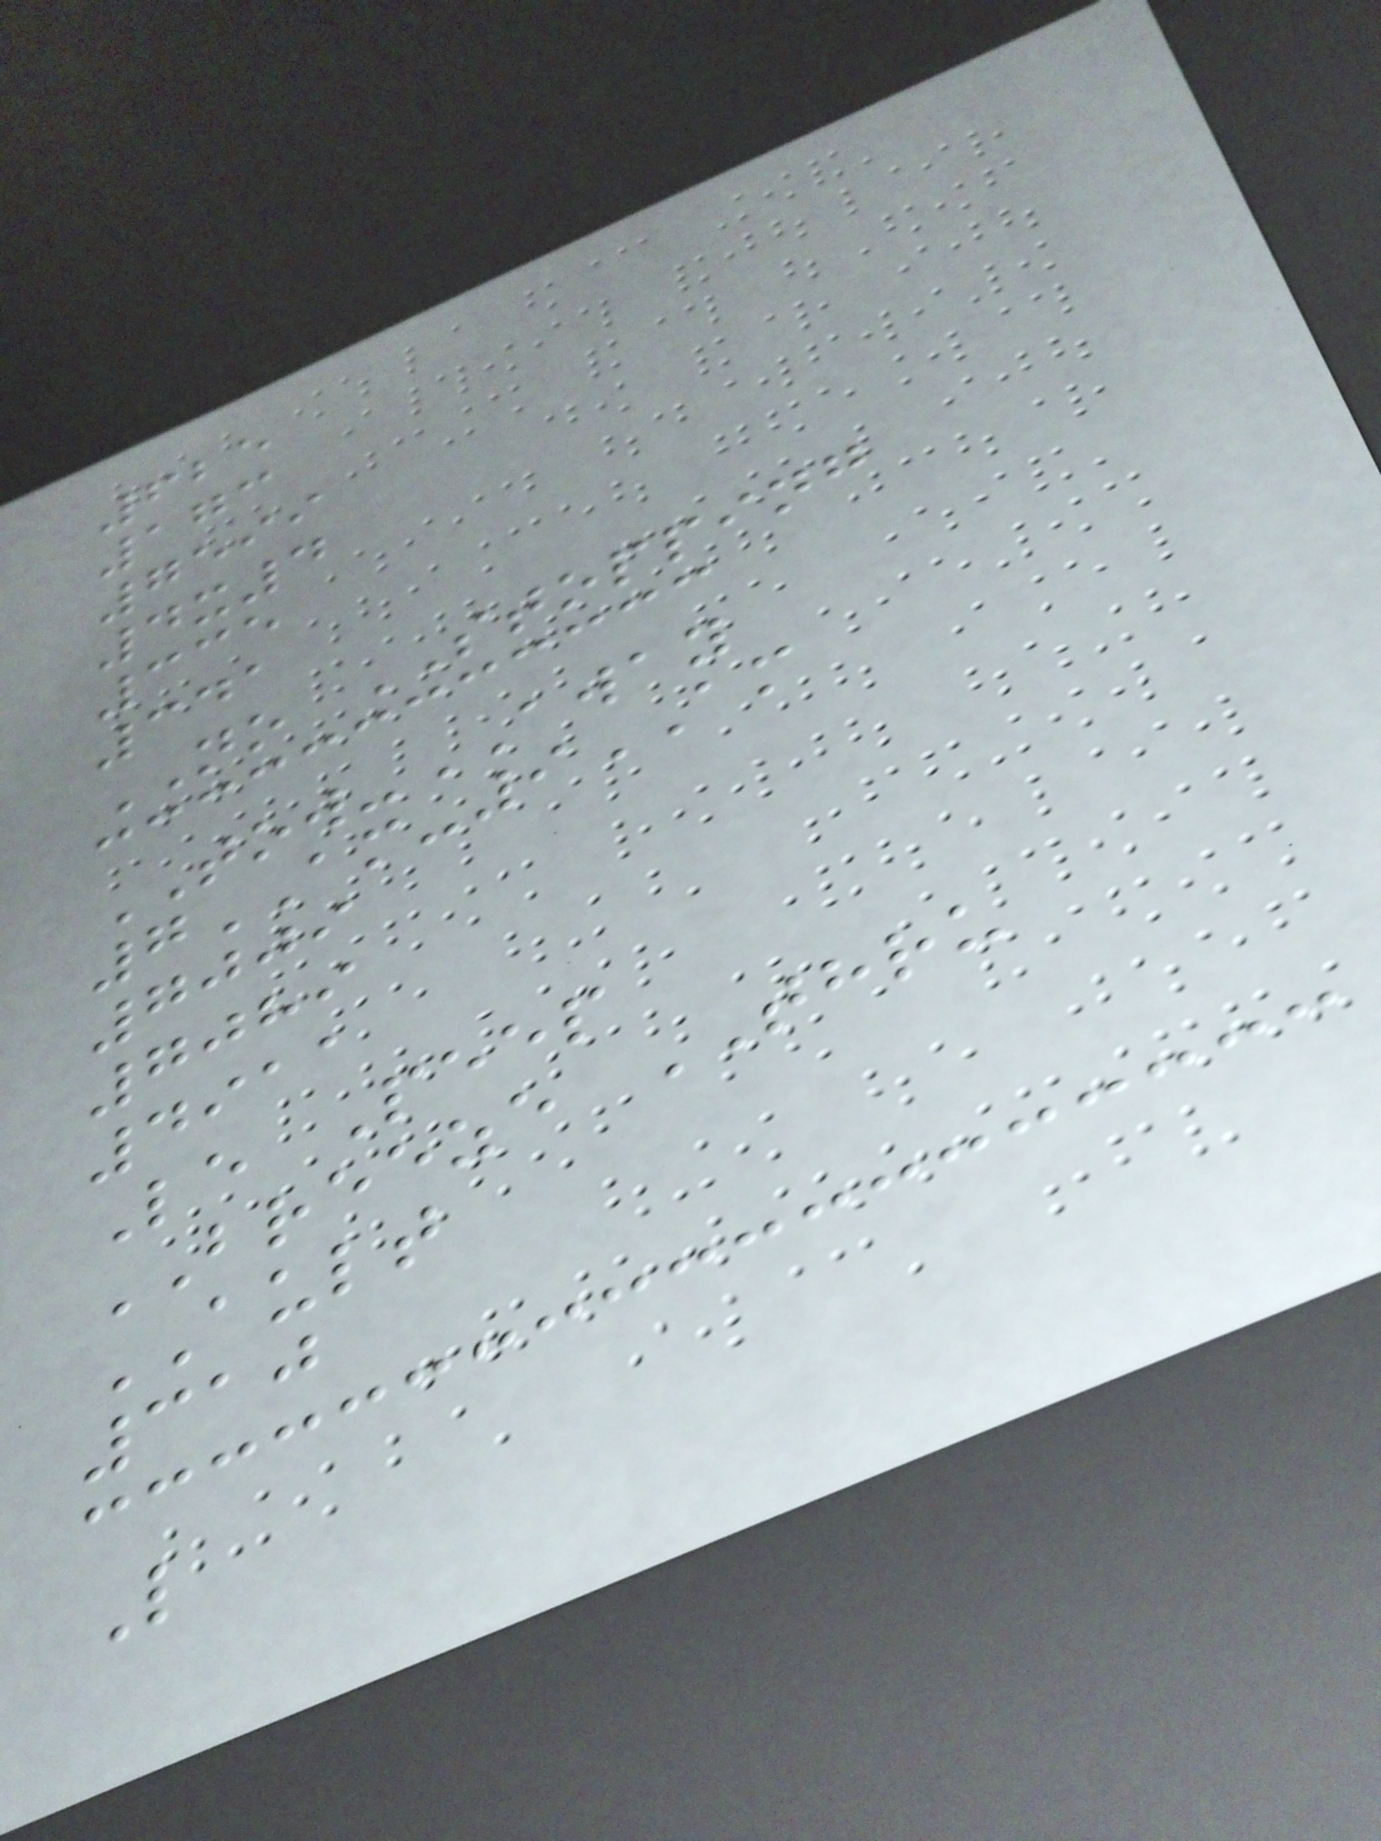625
173
7599
4x4
335
341
NO STOPPING
TOW-AWAY
7AM-9AM
7009
7089
4911
Le Peep
BREEZE THRU
AULT
310
L
